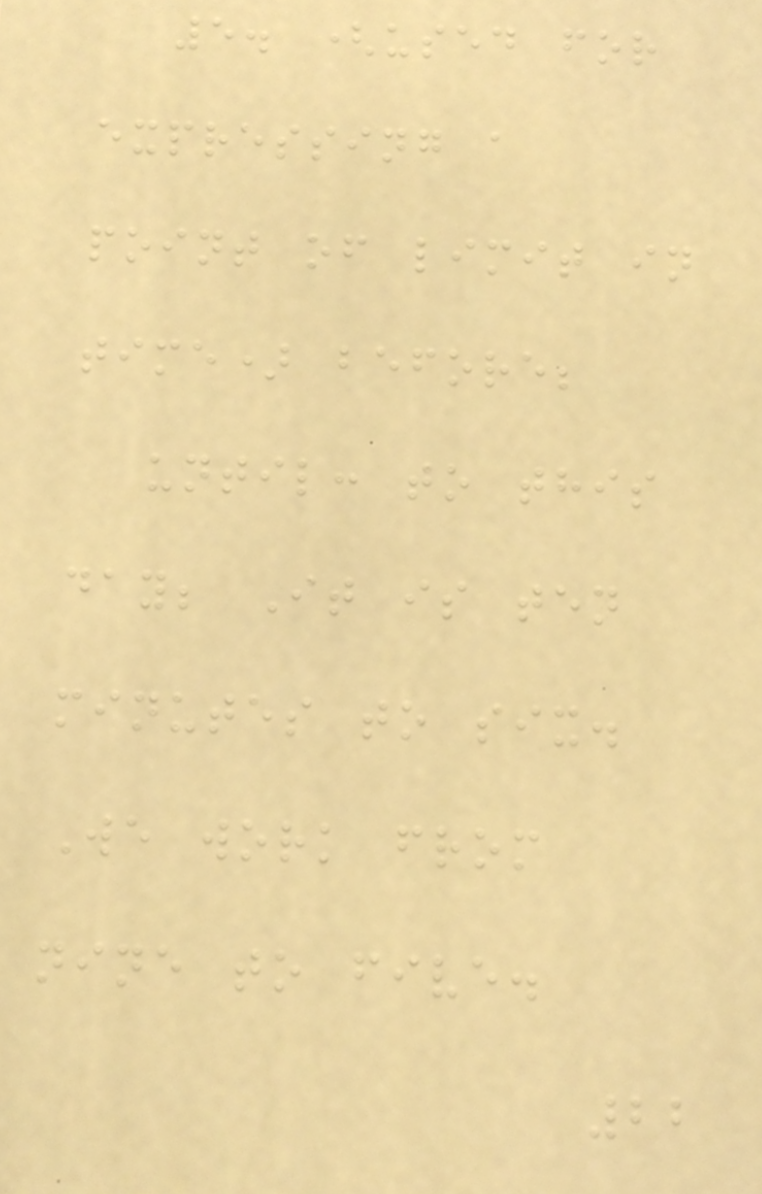5. (used for
expressing a
point of limit in
time) before;
until: to this
day; It is ten
minutes to six.
We work from
nine to five.
22
